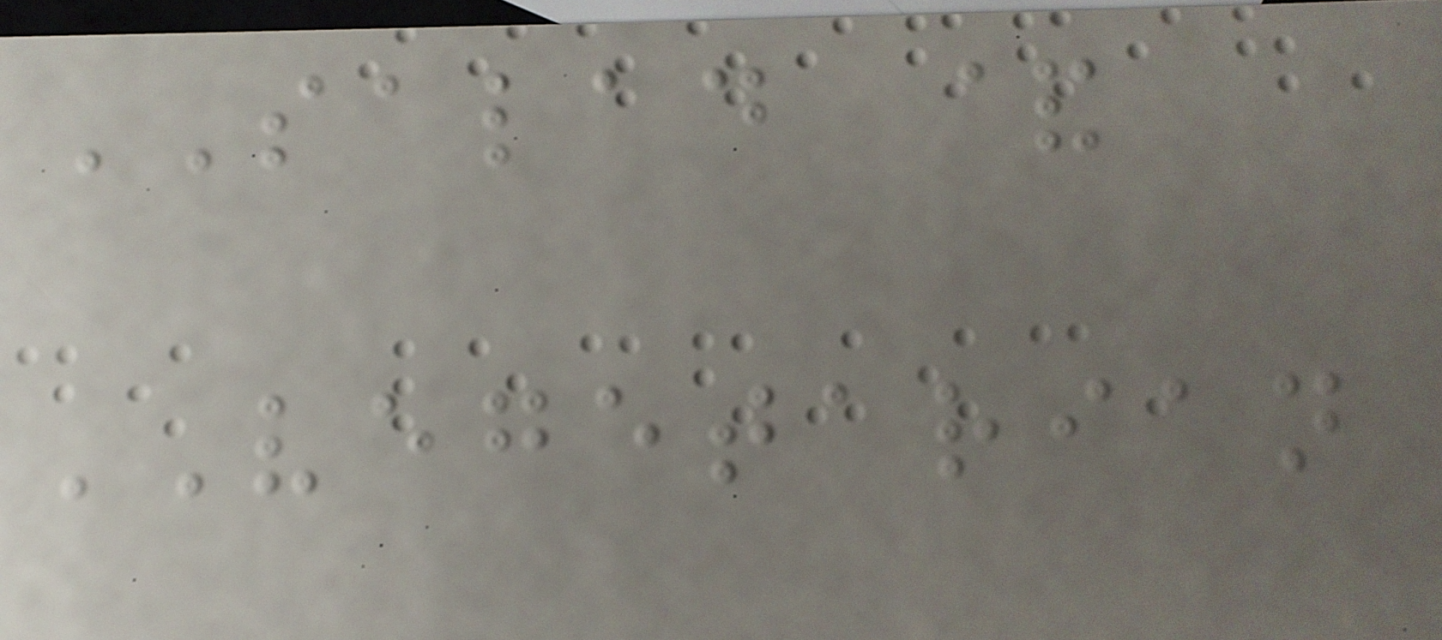SALAD &
VEGETARIAN
